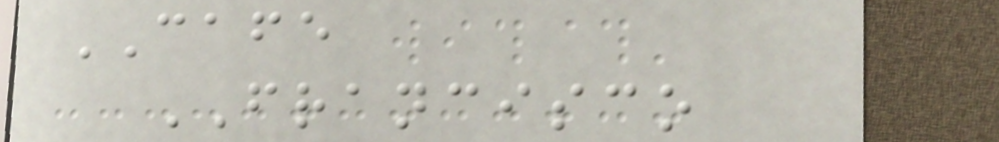CAFE
FRANCISCO
